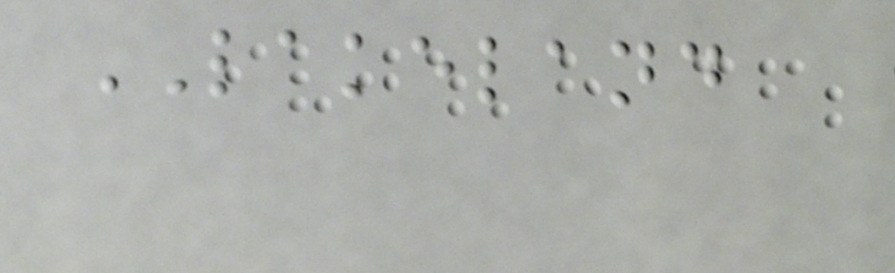LAKELAND
